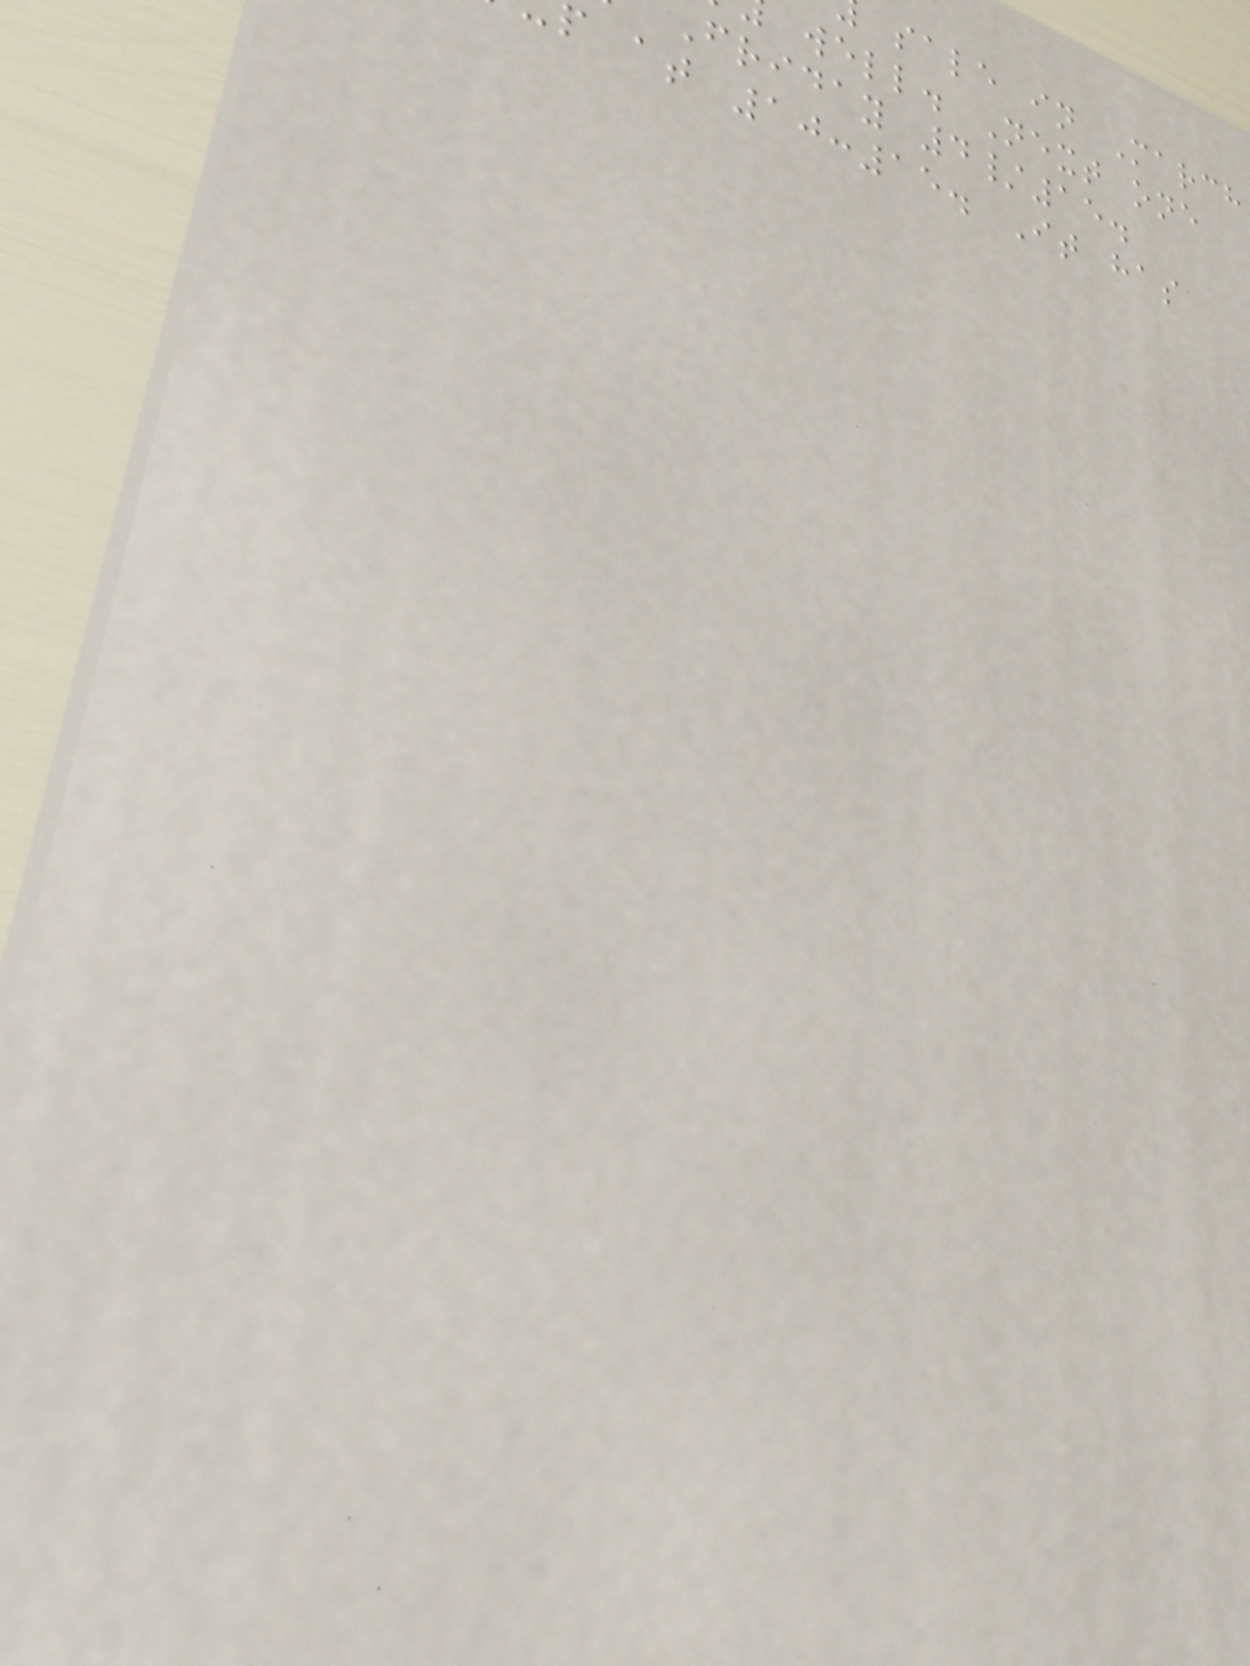sale in March
well. Next one
Friday 4/15.
p at 10:15. It has
